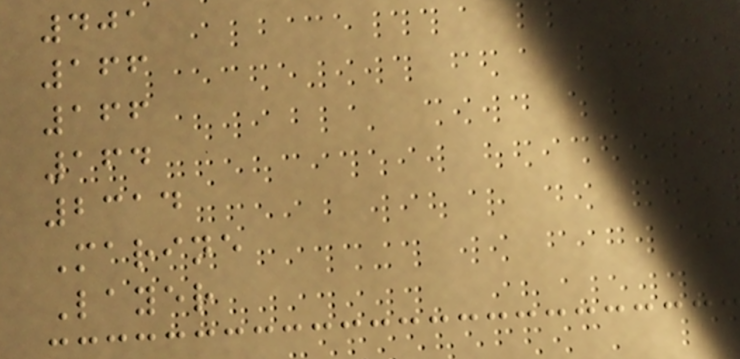401
166
166
164
2314
Marine
Layer
